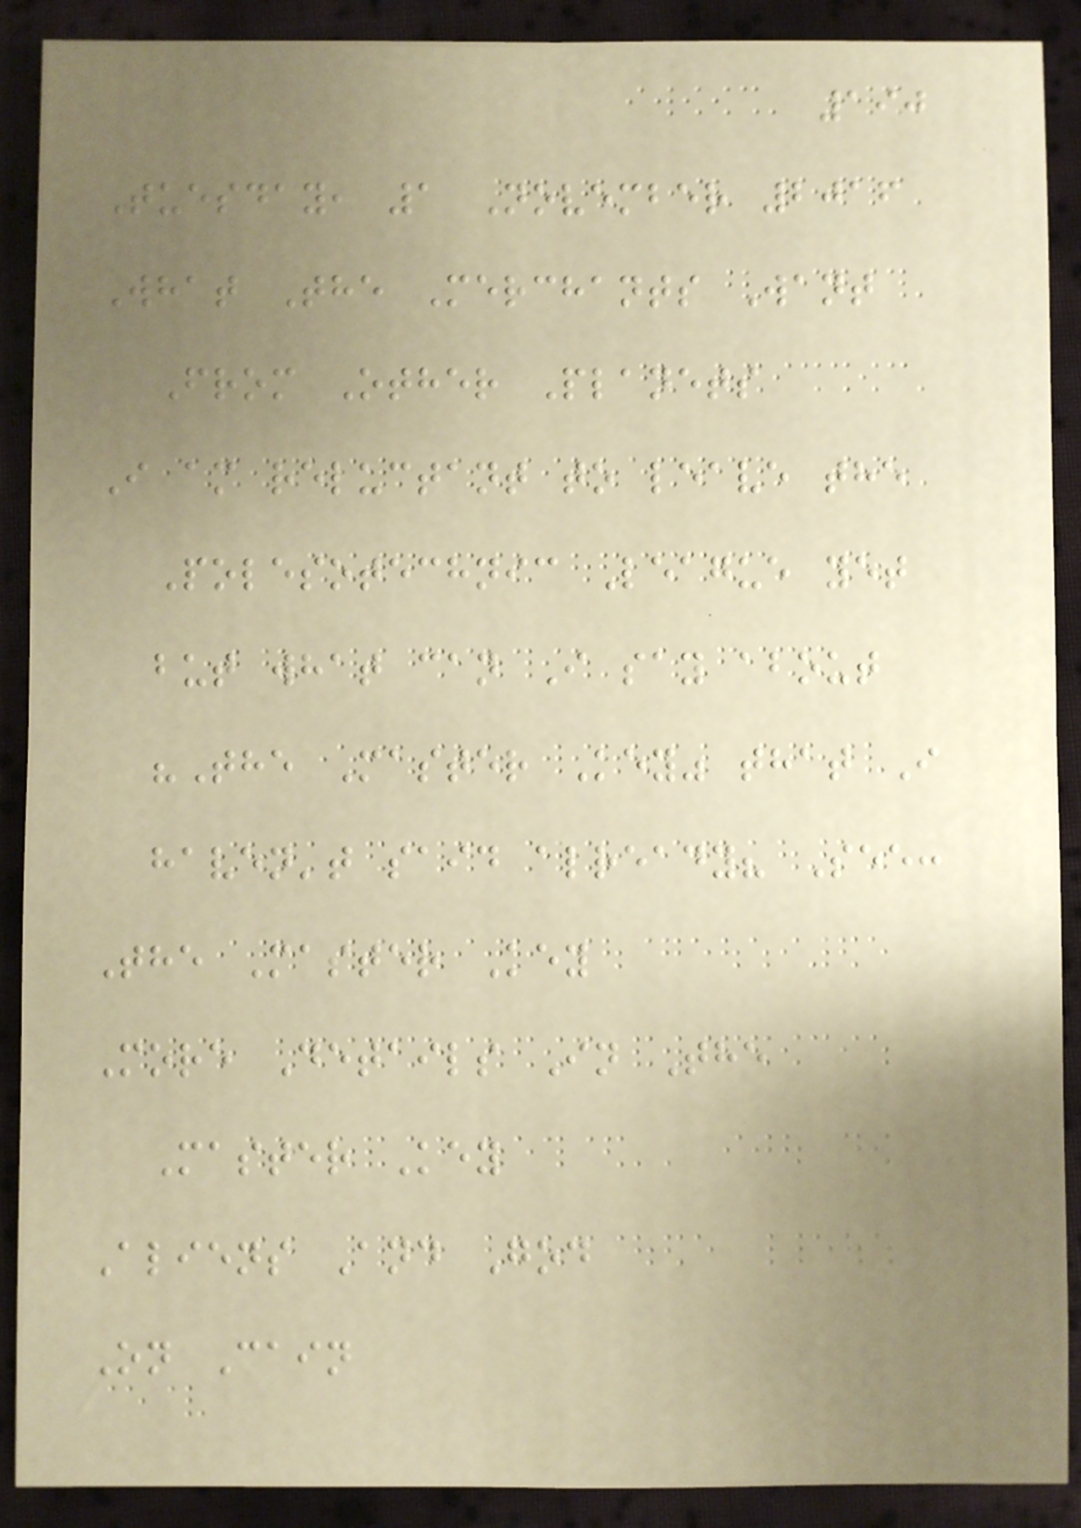190
Tuesday, 1 November 2016
What The Merchants Want
From Other Planets
I am reluctant to leave the
Polesotechnic League yet
but what can I say about
"The Master Key" that I
haven't said already? See:
The Master Key
More Details In The
Master Key
Aliens And God
On Cain
